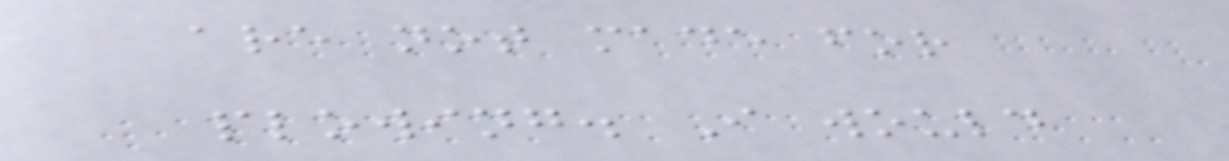are not made for
plowing. I would
